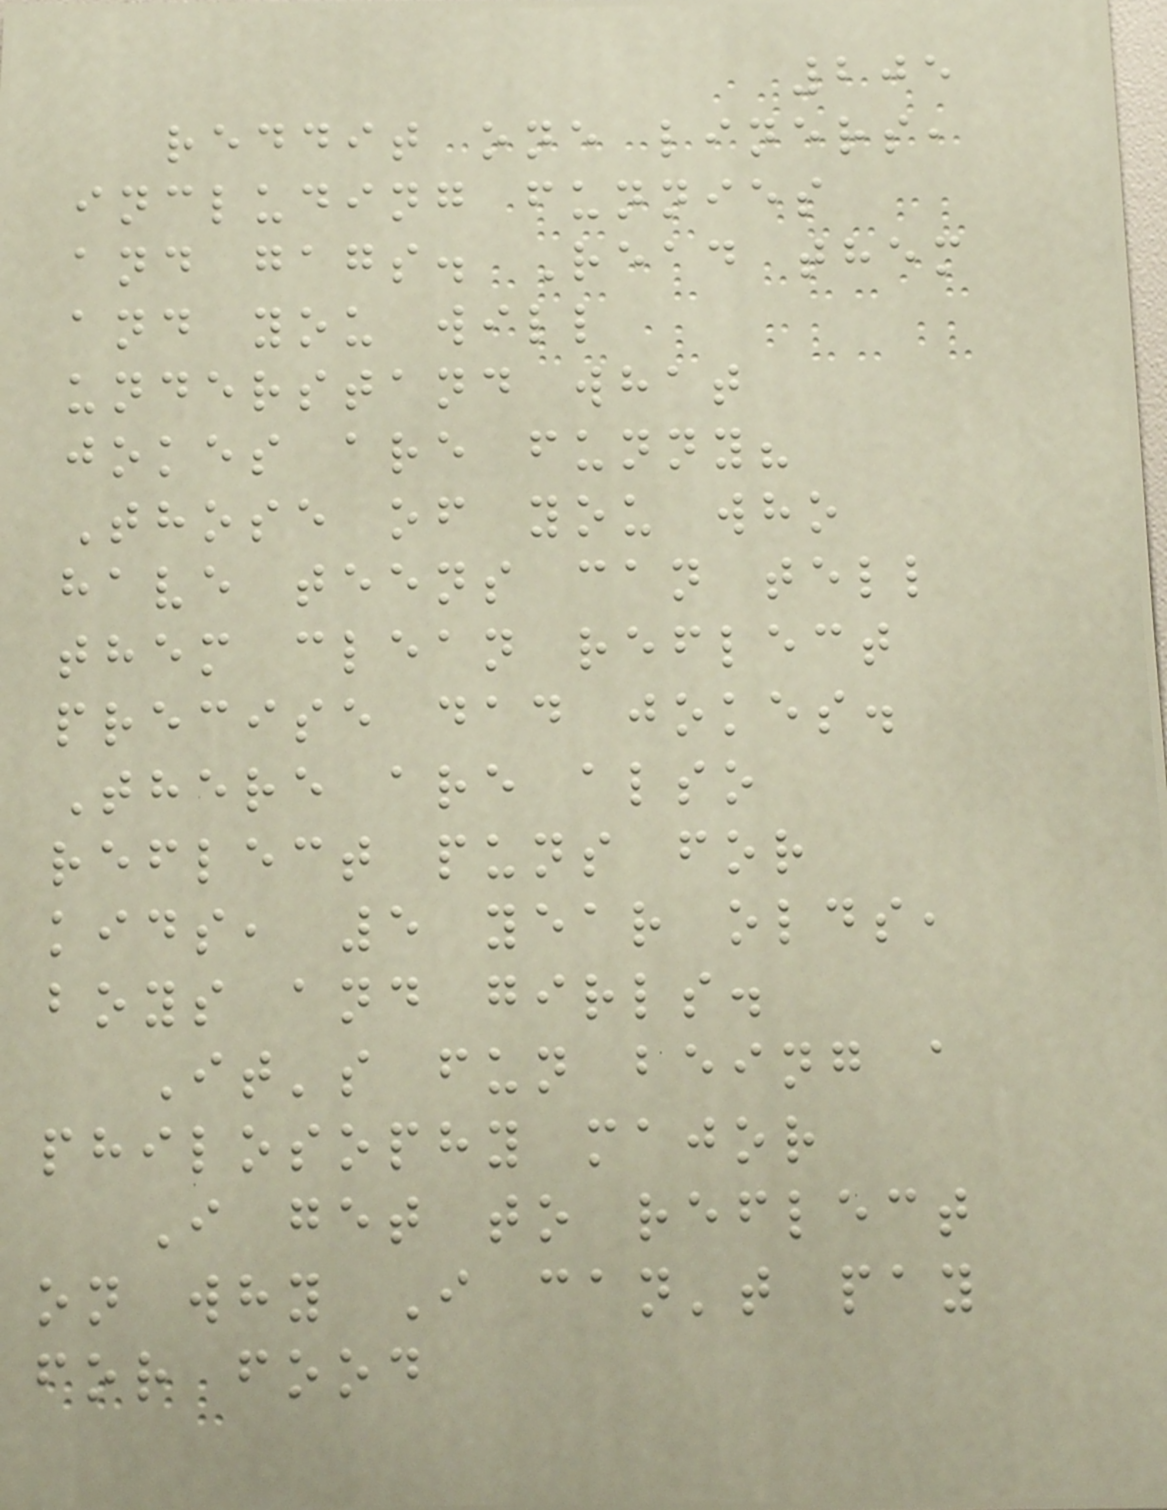205
reddit one liners,
including funnies
and gags. Read them
and you will
understand what
jokes are funny?
Those of you who
have teens can tell
them clean reflect
precise dad jokes.
There are also
reflect puns for
kids, 5 year olds,
boys and girls.
It's fun being a
philosophy major
I get to reflect
on why I can't pay
for food
